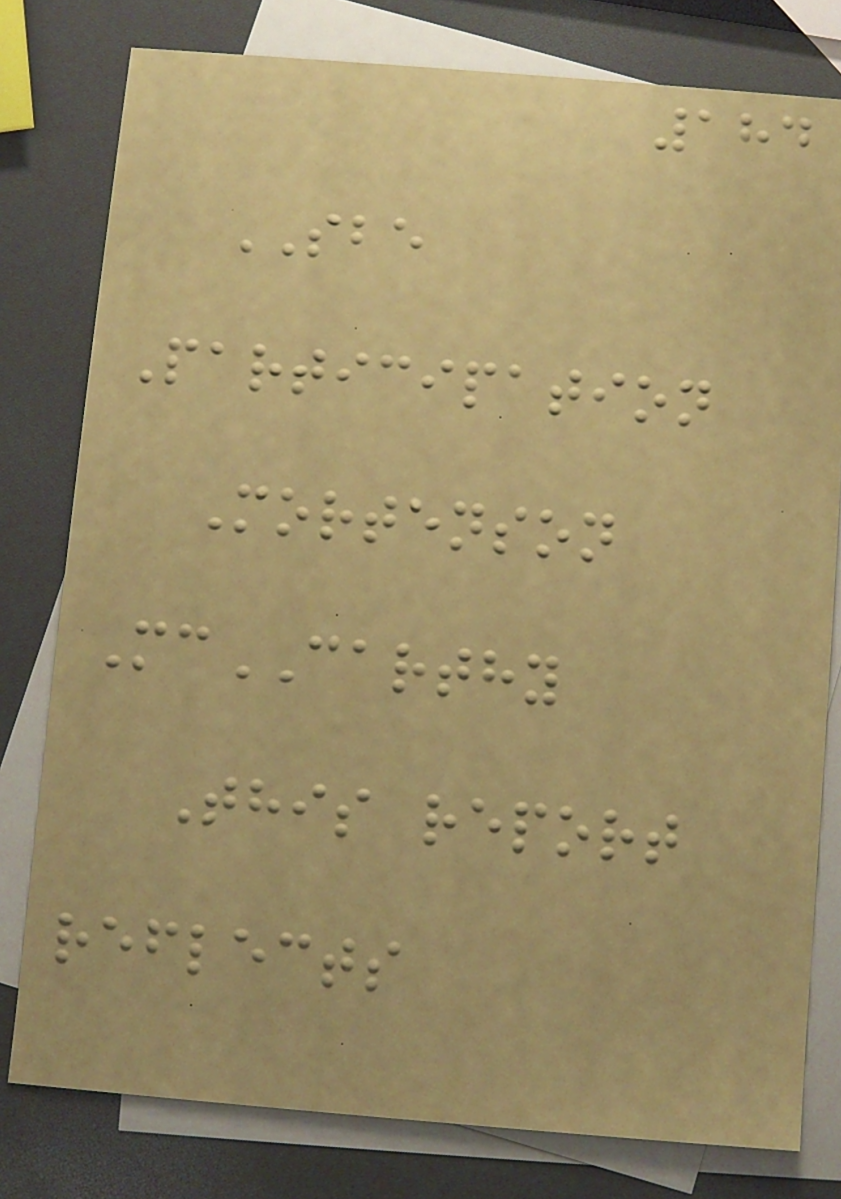184
SBE
Participation
Mortenson
McCARTHY
This report
reflects
